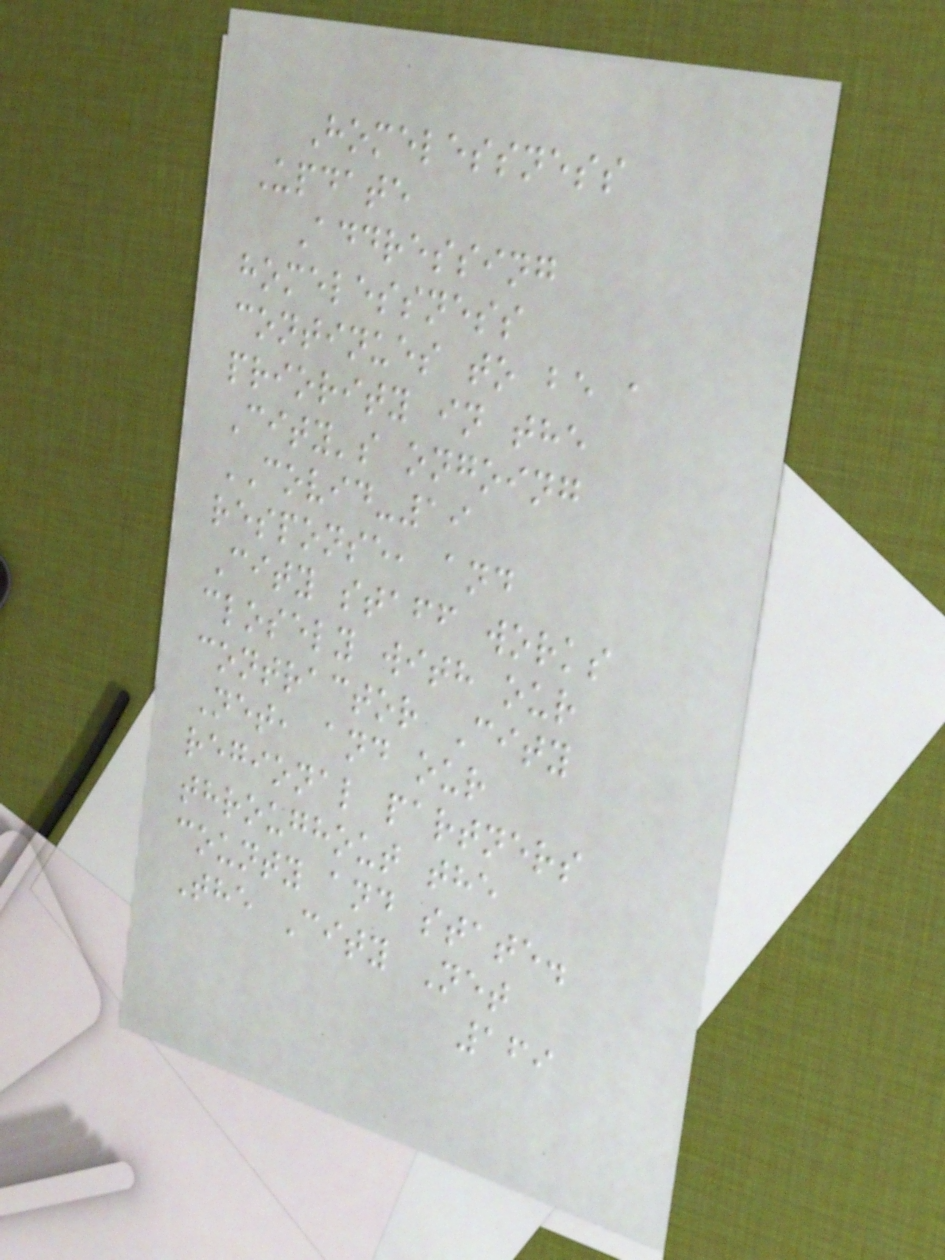Homelessness
Update
Addressing
homelessness
continues to be a
priority in the
City's ongoing
COVID-19
response, and
City staff works
closely with our
contractor City
Net, and our
regional partners
throughout the
county and state.
The City Net
169
